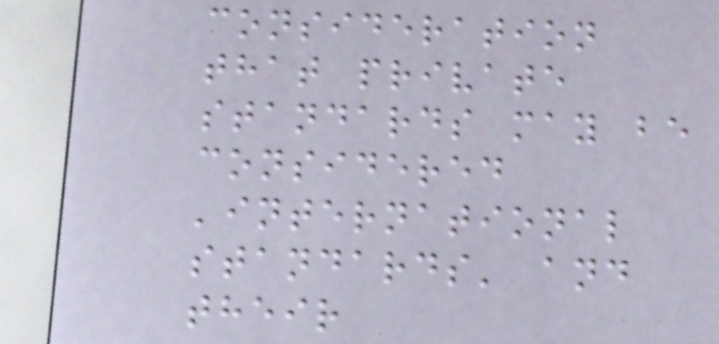consideration
that private
standards may be
considered
'international
standards' and
their
